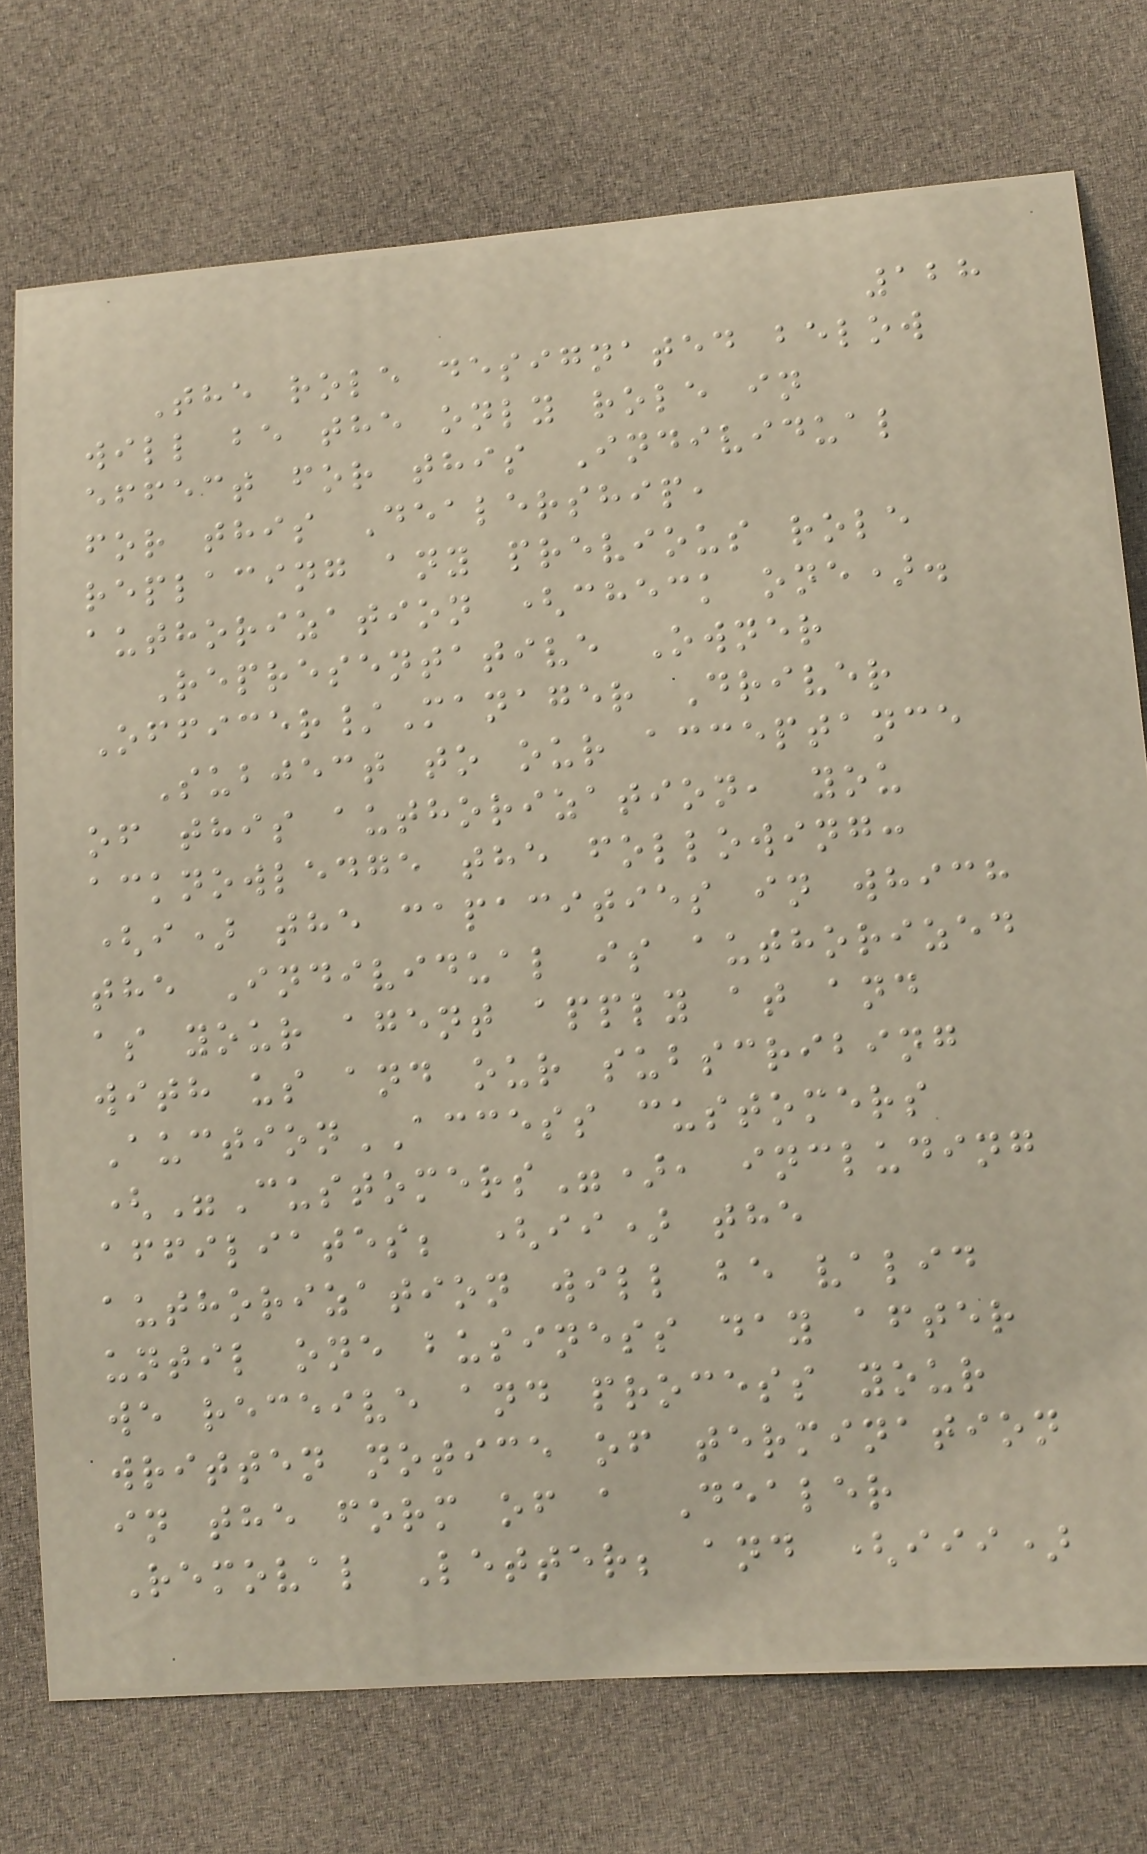128
The role designated below
will be the only role in
effect for this Individual
for this Dealership,
replacing any previous role
authorization (check one).
Representative Owner
Officer/Manager Driver
Subject to our acceptance
of this authorization, you
acknowledge the following:
(i) the capacities in which
the Individual is authorized
as your agent apply at and
with us and our subscribing
AuctionACCESS customers
("Customers"), including
affiliates; (ii) the
authorization will be valid
until one business day after
we receive and process your
written notice of termination
in the form of a Dealer
Removal Letter; and (iii)
